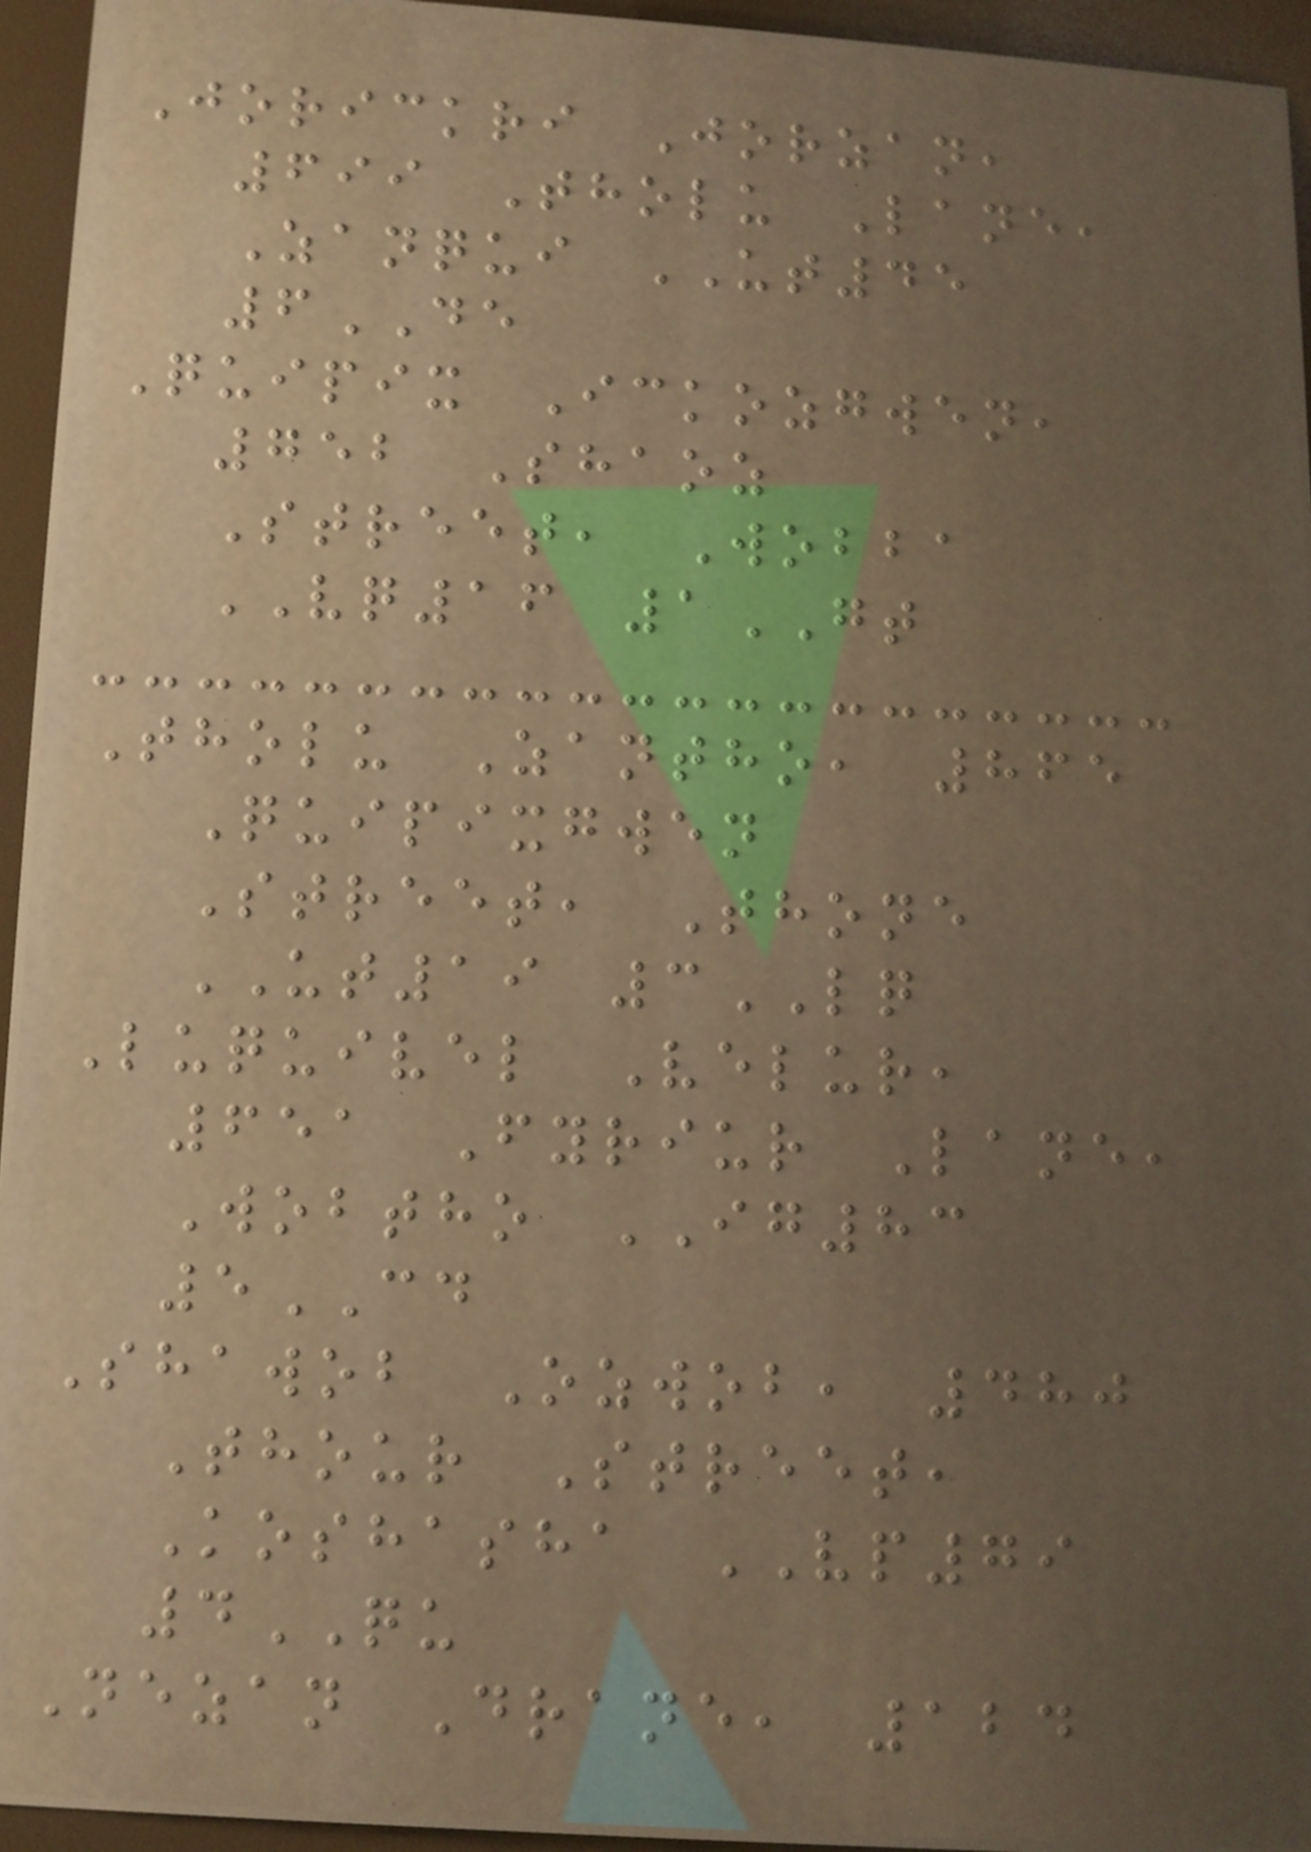Jorickri Jorzan,
699 Tholu Lane,
Zanqui UT45
6DE
Quipix Ickozgwen,
752 Shaoz
Street, Wobba
VQ16 1GT
Tholu Zantho, 865
Quipixgwen
Street, Thone
UT19 3LQ
Luquivel Velur,
651 Fyriur Lane,
Wobtho IG83
5CD
Shawob Ozwob, 480
Thour Street,
Koshasha VP79
4QU
Nezan Drane, 124
